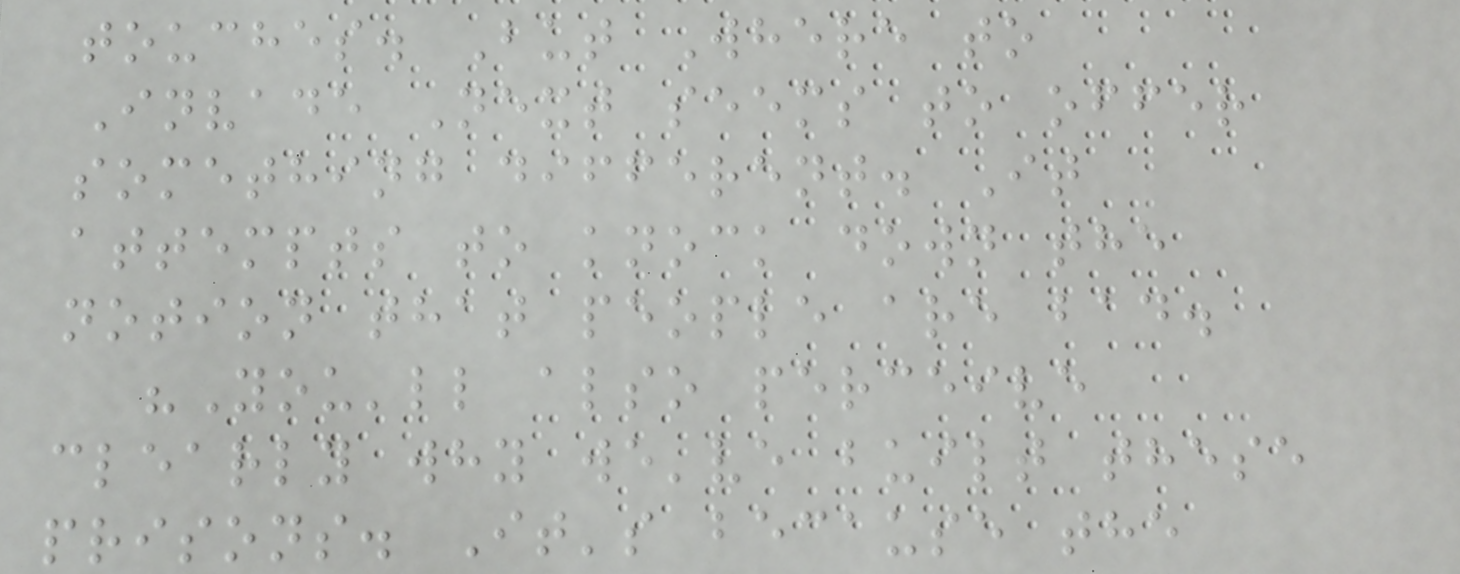touches. But Where to
Invade Next seems to offer
something different. It
attempts to knock down the
notion that people are bad.
"You'll also perceive
clearly why we've built these
prisons. It's because the
